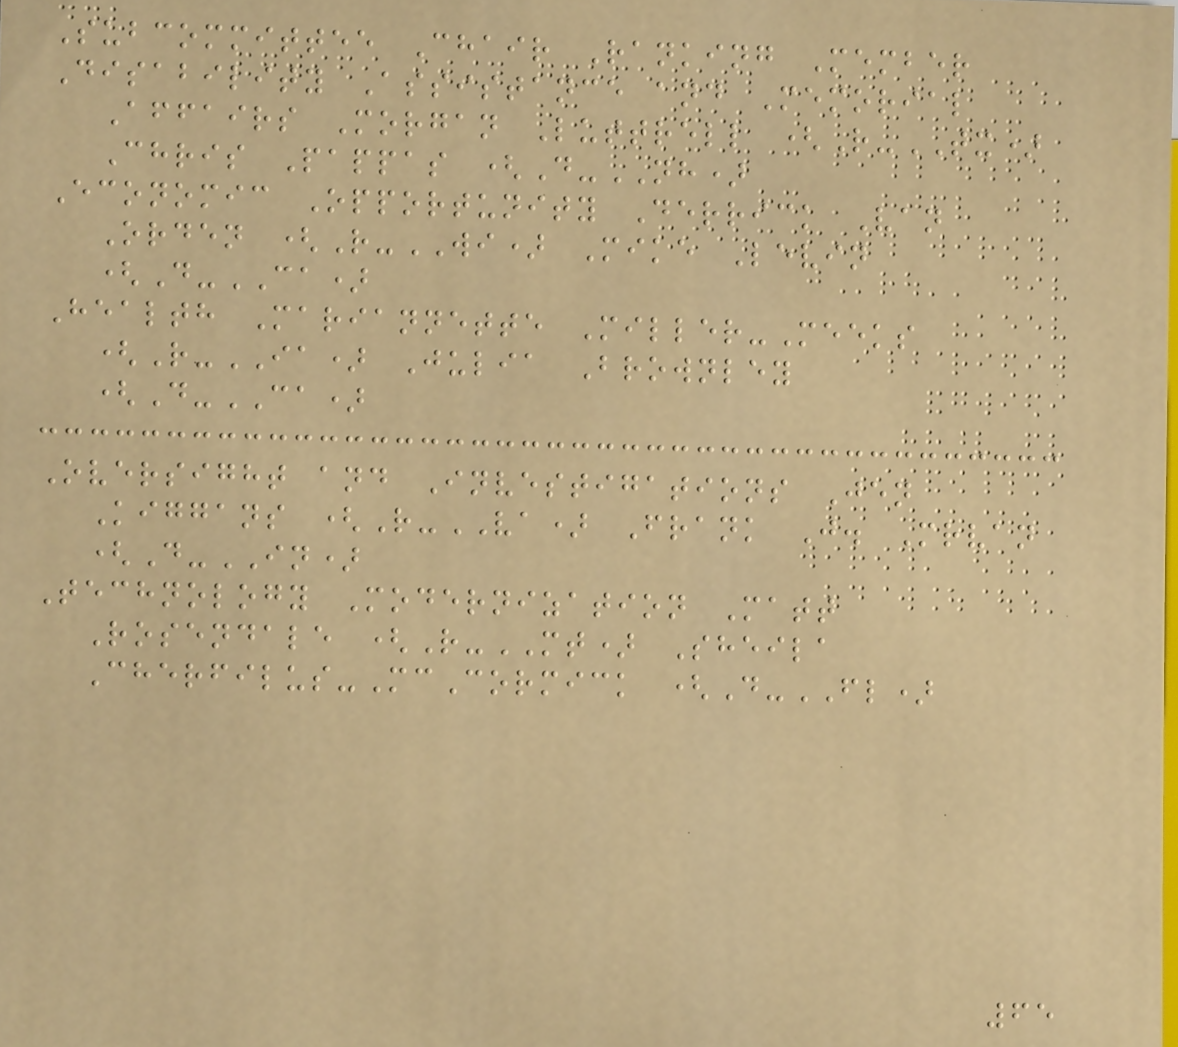Subcommittee Chair Ranking Member
Disability Assistance and Memorial
Affairs Morgan Luttrell (R-TX)
Chris Pappas (D-NH)
Economic Opportunity Derrick Van
Orden (R-WI) Mike Levin
(D-CA)
Health Mariannette Miller-Meeks
(R-IA) Julia Brownley
(D-CA)
Oversight and Investigations Jen
Kiggans (R-VA) Frank J. Mrvan
(D-IN)
Technology Modernization Matt
Rosendale (R-MT) Sheila
Cherfilus-McCormick (D-FL)
65
